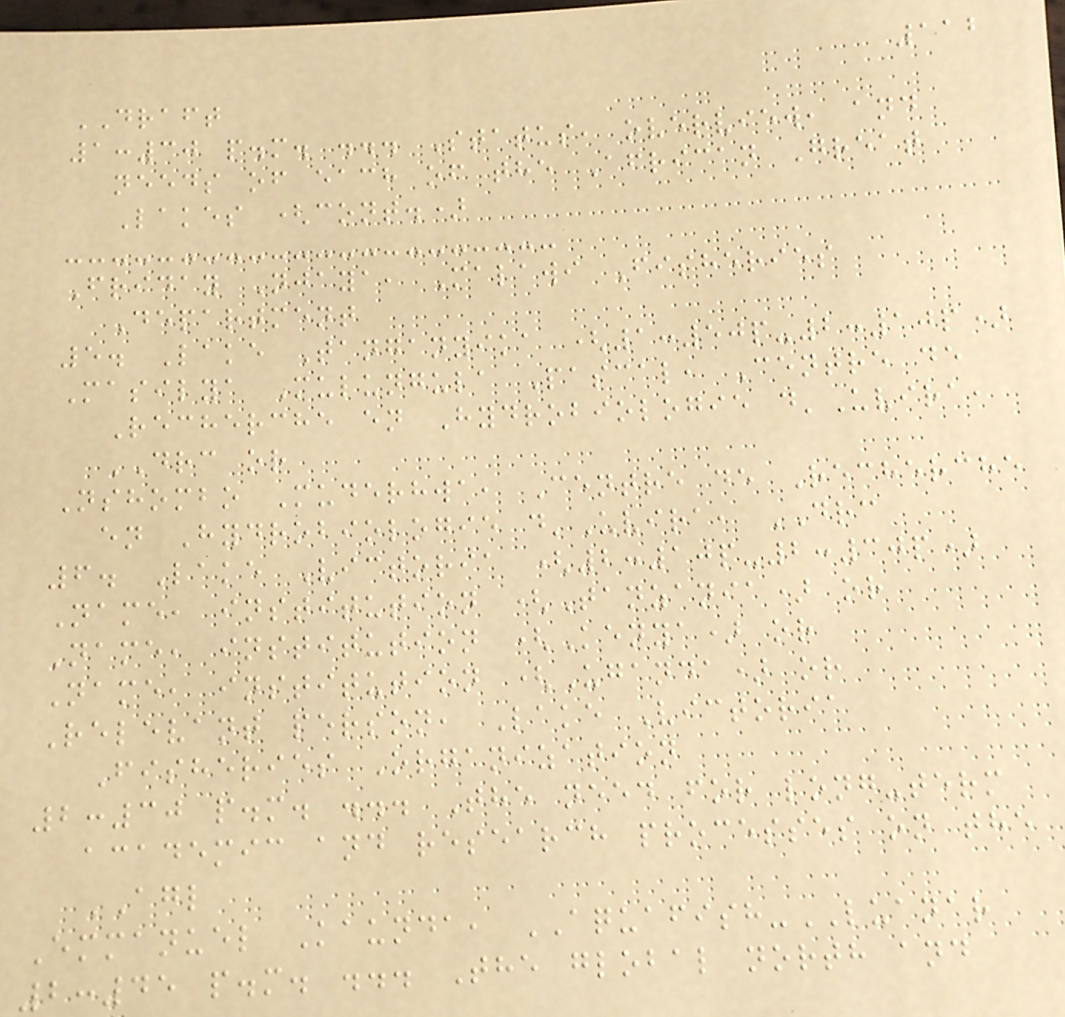112
DRAFT
1:30 p.m. ... Status, overview, and
needs of each of the African Great
Lakes (cont.)
Friday Njaya, Malawi Fisheries
Department
5. Lake Tanganyika (1:50p-2:10p)
Masilya Mulungula Pascal, Centre de
Recherche en Hydrobiologie d'Uvira,
DRC or
Nshombo Muderhwa, Centre de Recherche
en Hydrobiologie d'Uvira, DRC
6. Lake Victoria (2:10p-2:30p)
Name, institution (Tanzania) or
Name, institution (Kenya) or
Name, institution (Uganda) or
Relevant person, Lake Victoria
Fisheries Organization
2:30 p.m. ... The need for long-term
academic and research processes on the
AGL
Emmanuel Kaunda, AQUAFISH-LUANAR
2:45 p.m. ... The global north and
